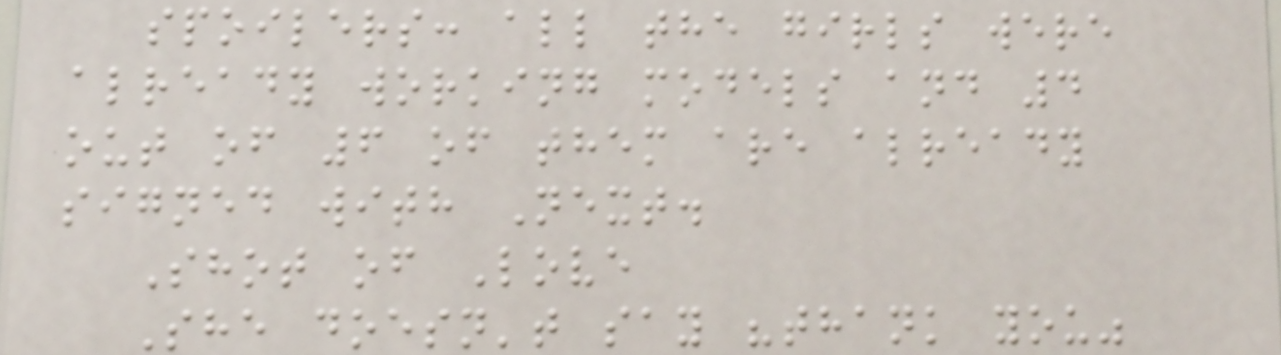spoilers: all the girls were
already working models and 4
out of 6 of them are already
signed with Next.
Shot of Love
She doesn't say "thank you"
